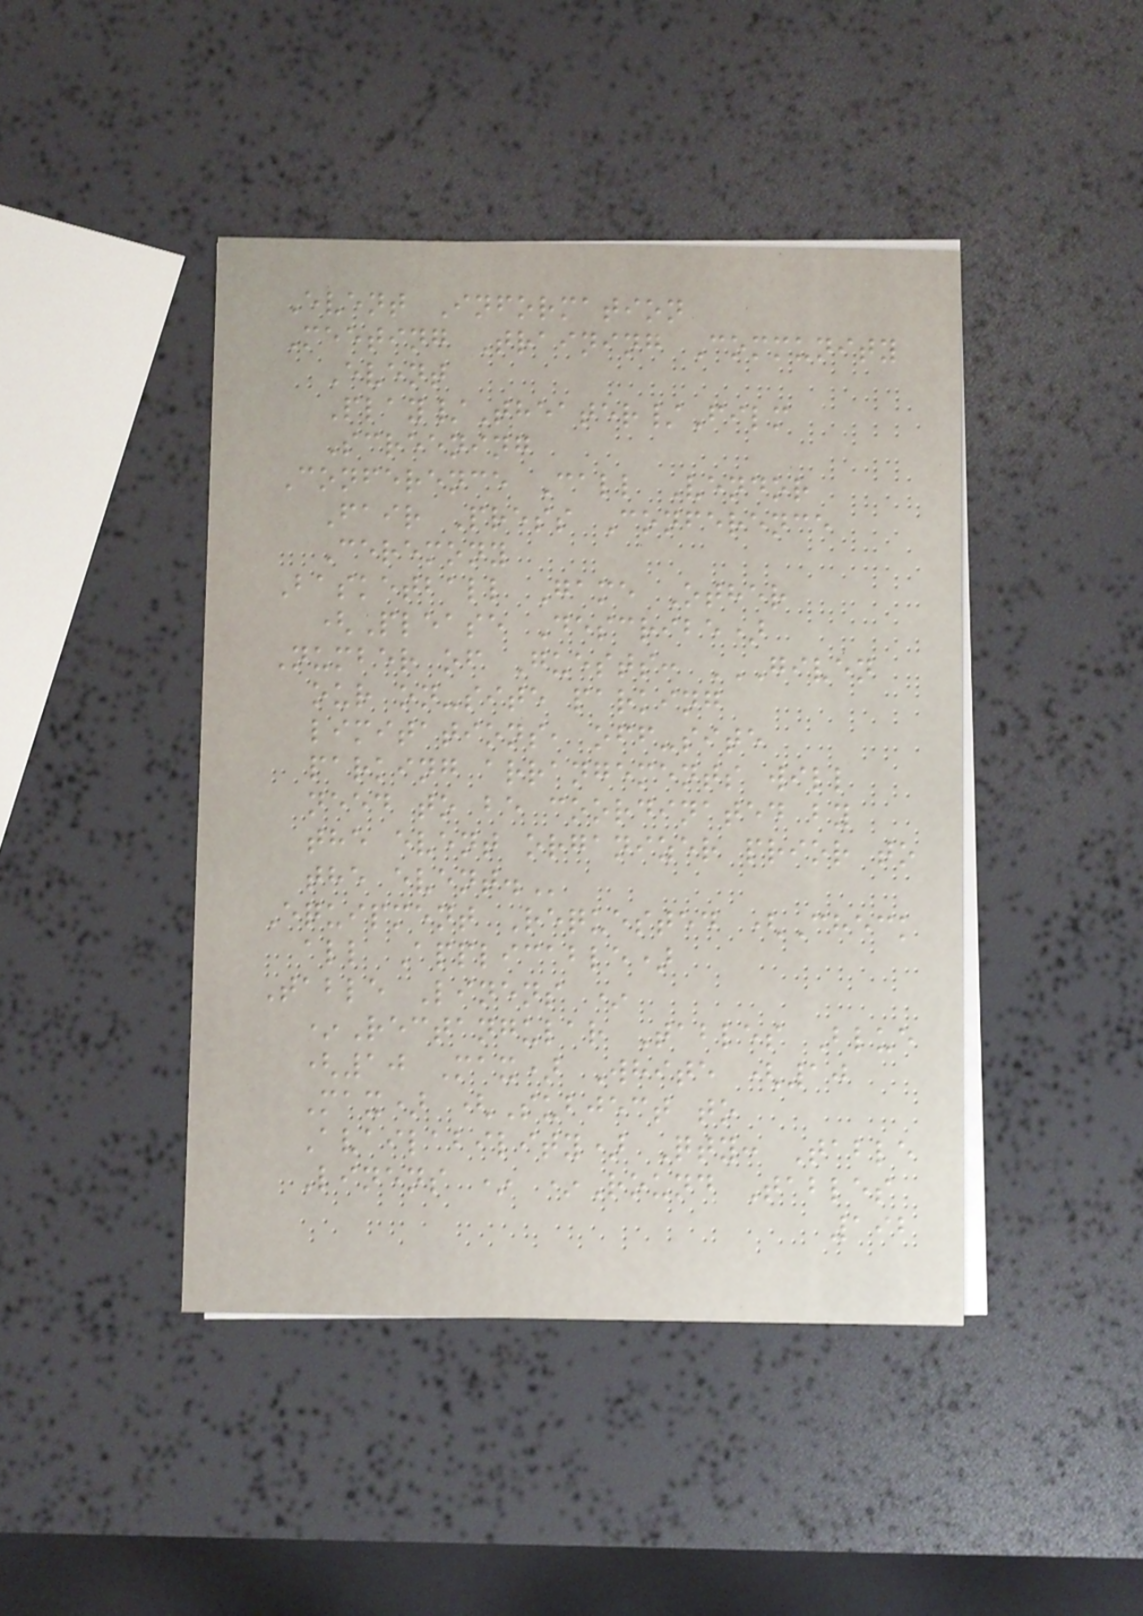Event Information
Meeting Training Community
Event
Play/Theater/Film
Screening
Conference Call Vendor
Fair Press Conference
Ceremony
Basketball Game Other
(Please Describe)
Number of Guests: GIVEN
OUR ON-SITE PARKING
LIMITATIONS, OFF-SITE
PARKING ARRANGEMENTS WILL
NEED TO BE COORDINATED BY
THE EVENT ORGANIZER PRIOR TO
THE EVENT.
Equipment Requested (Check
all Applicable)
Table Linens *
*Rectangular Tables Blue
(10 Max) White (10
Max) (Subject to
Availability) Qty: Table
Linens * *Round Tables
192
